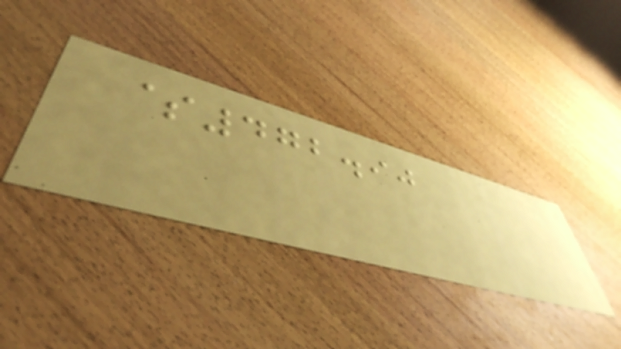$472.90
